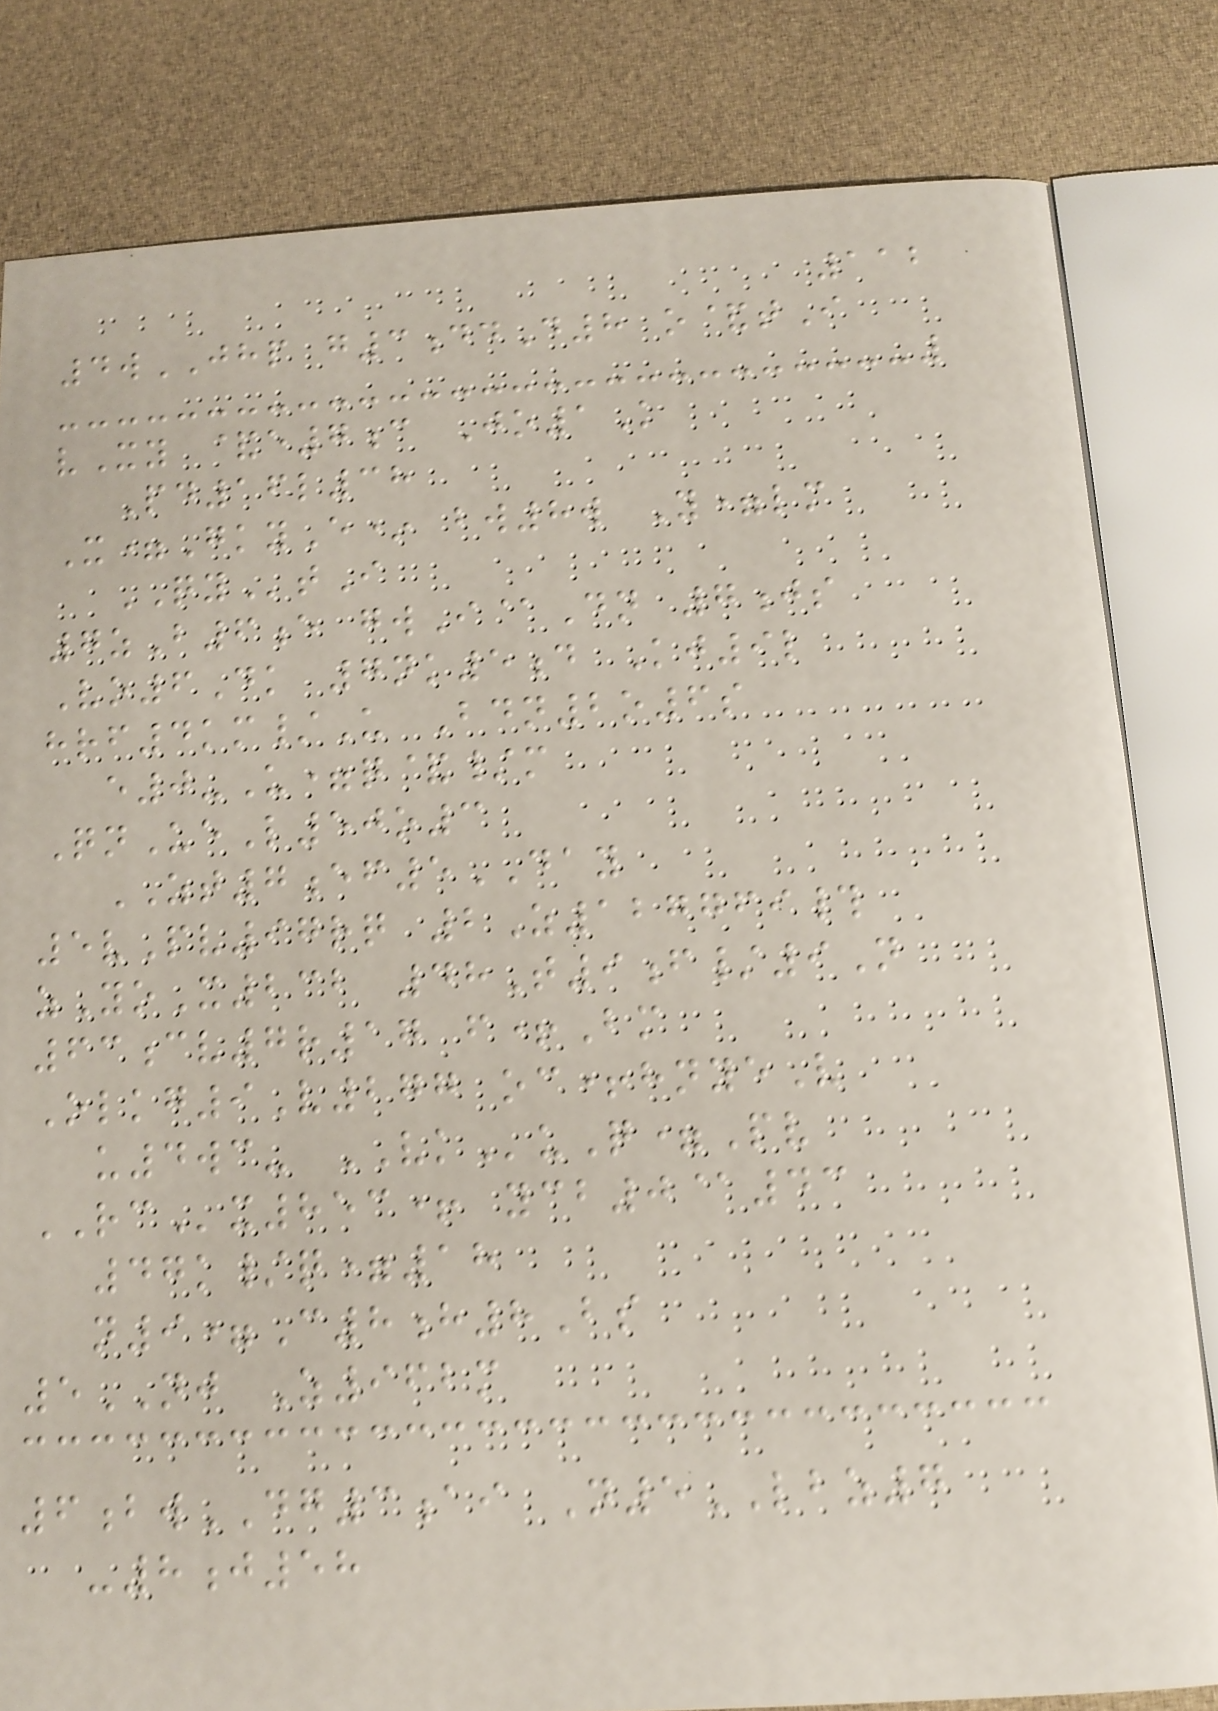112
4wJHP g3ddD8 o&tI
vXy &e7c Jo1K
Pd16l38
X=GkyE* bw8w Y=lm
QYtI
7zB6e gwI@Dn 7js
Vo6Dk 7nk5d Kj9l
hrf4km/U Bdn2o6s
e0-U=q&/m
QnUeL50o3
ZT7ef5DAY
5vPv97rq 2Z127769#
zYoX232 48T9f/9N
63cv7r17 f+Bm
Olkg9V277 oc+hnyeV
u4wc- VKuQ=Pv
RCx853+ ycb0@43
47k/q=18
n9=C8h8Bs
5NJ Z962m
6bwDG3ai N5LBZ7
-8j58
